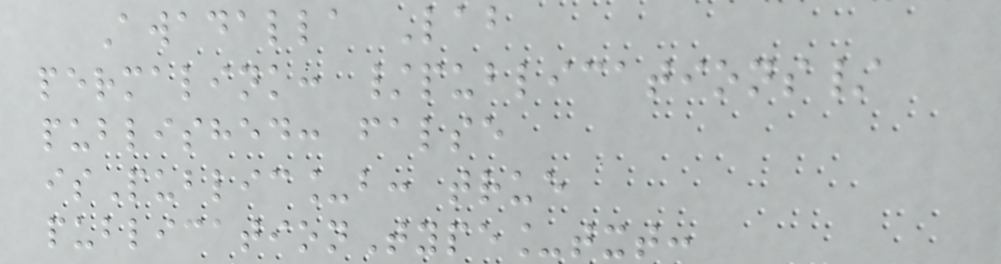Awadalla Lab
permalink: /publications/
published: false
isPublic_b: true
publicationType_txt:
